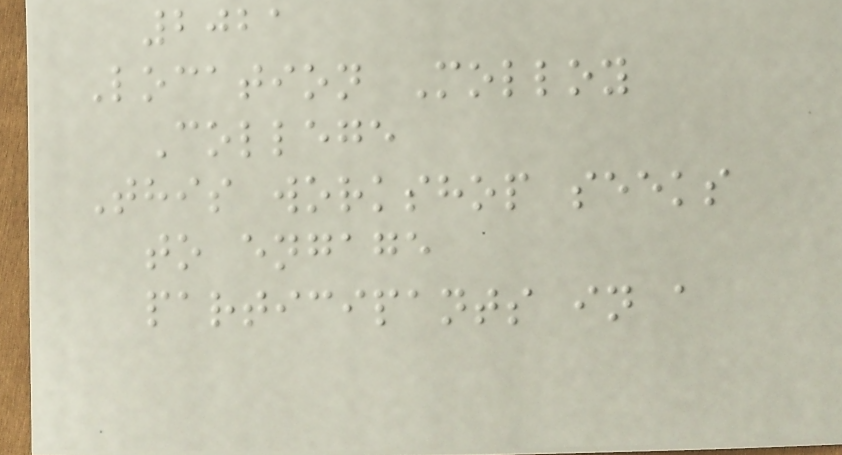2021
Location Molloy
College
This workshop seeks
to engage
participants in a
